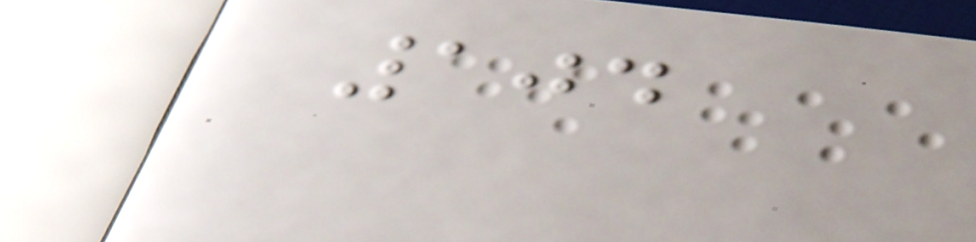104
